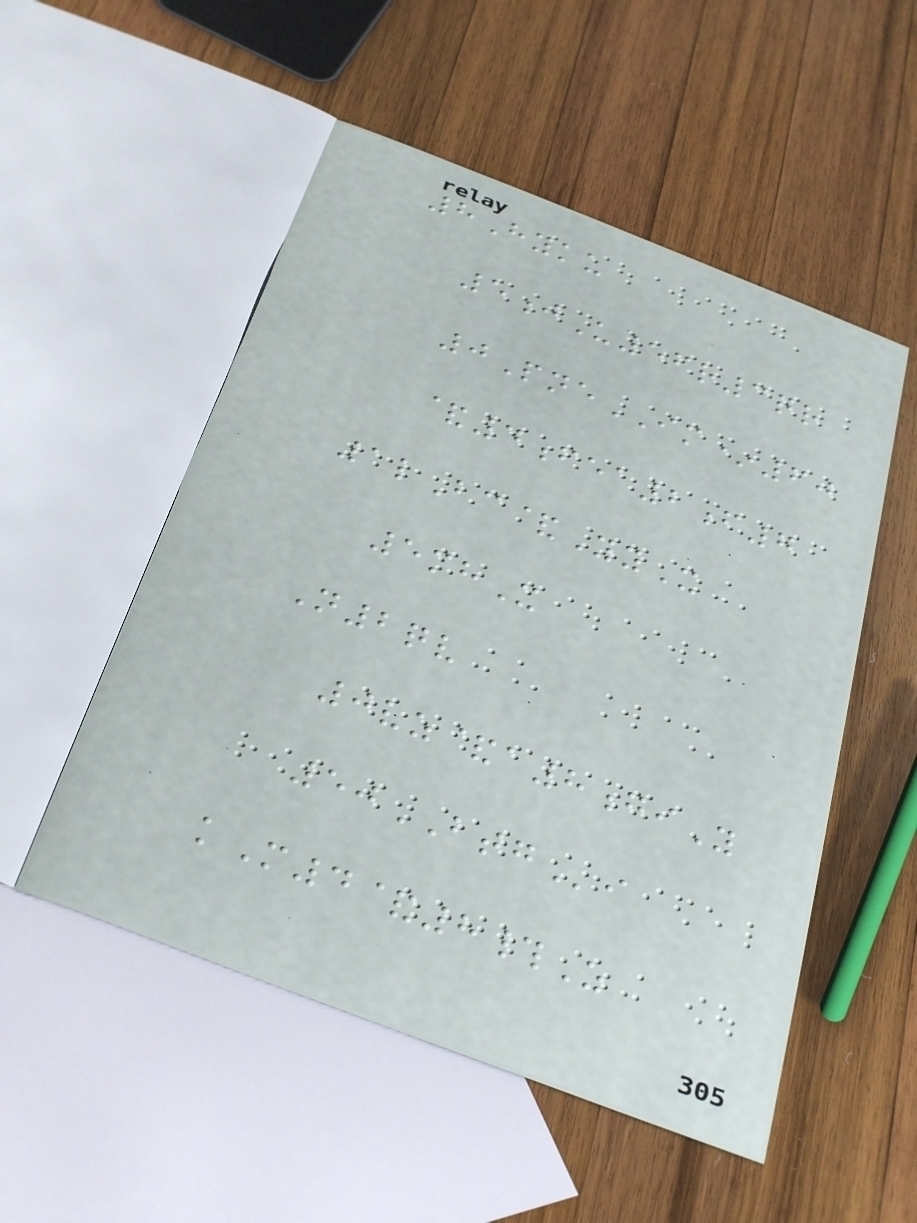8Hyku
5jU56r3qr
0PneIM*60
&4fea2f7
1lBc&YyX
5mhX
N2qv
0vz&a8giY
50BTGi
kM4&8#Z
